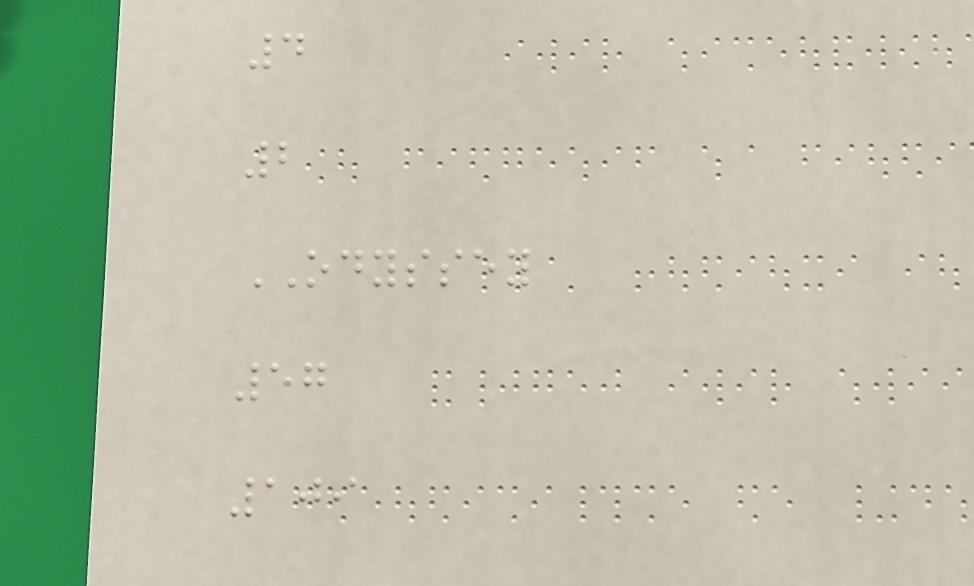4
2
ODYSSEY
57
109
